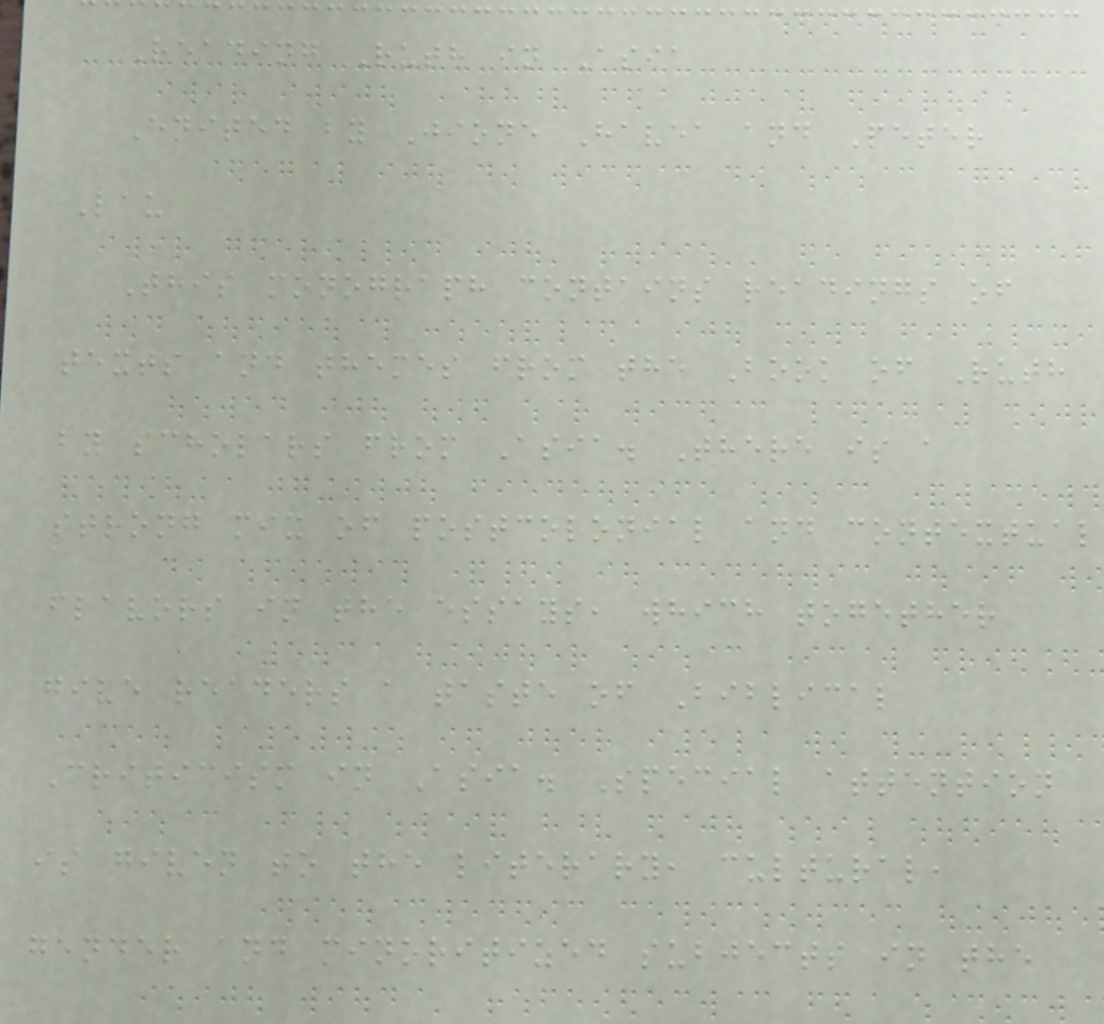Reading Ruth in Asia
Edited by Jione Havea and Peter
Lau
This monograph contains readings of
texts and themes from the Book of Ruth
by scholars from Asia. There is a
strong mix of postcolonial and contextual
flavors in the essays, which together
give readers a taste of Biblical
Criticism in Asia. Special attention
is given to the literary, cultural,
gender and minoritized subjects in the
